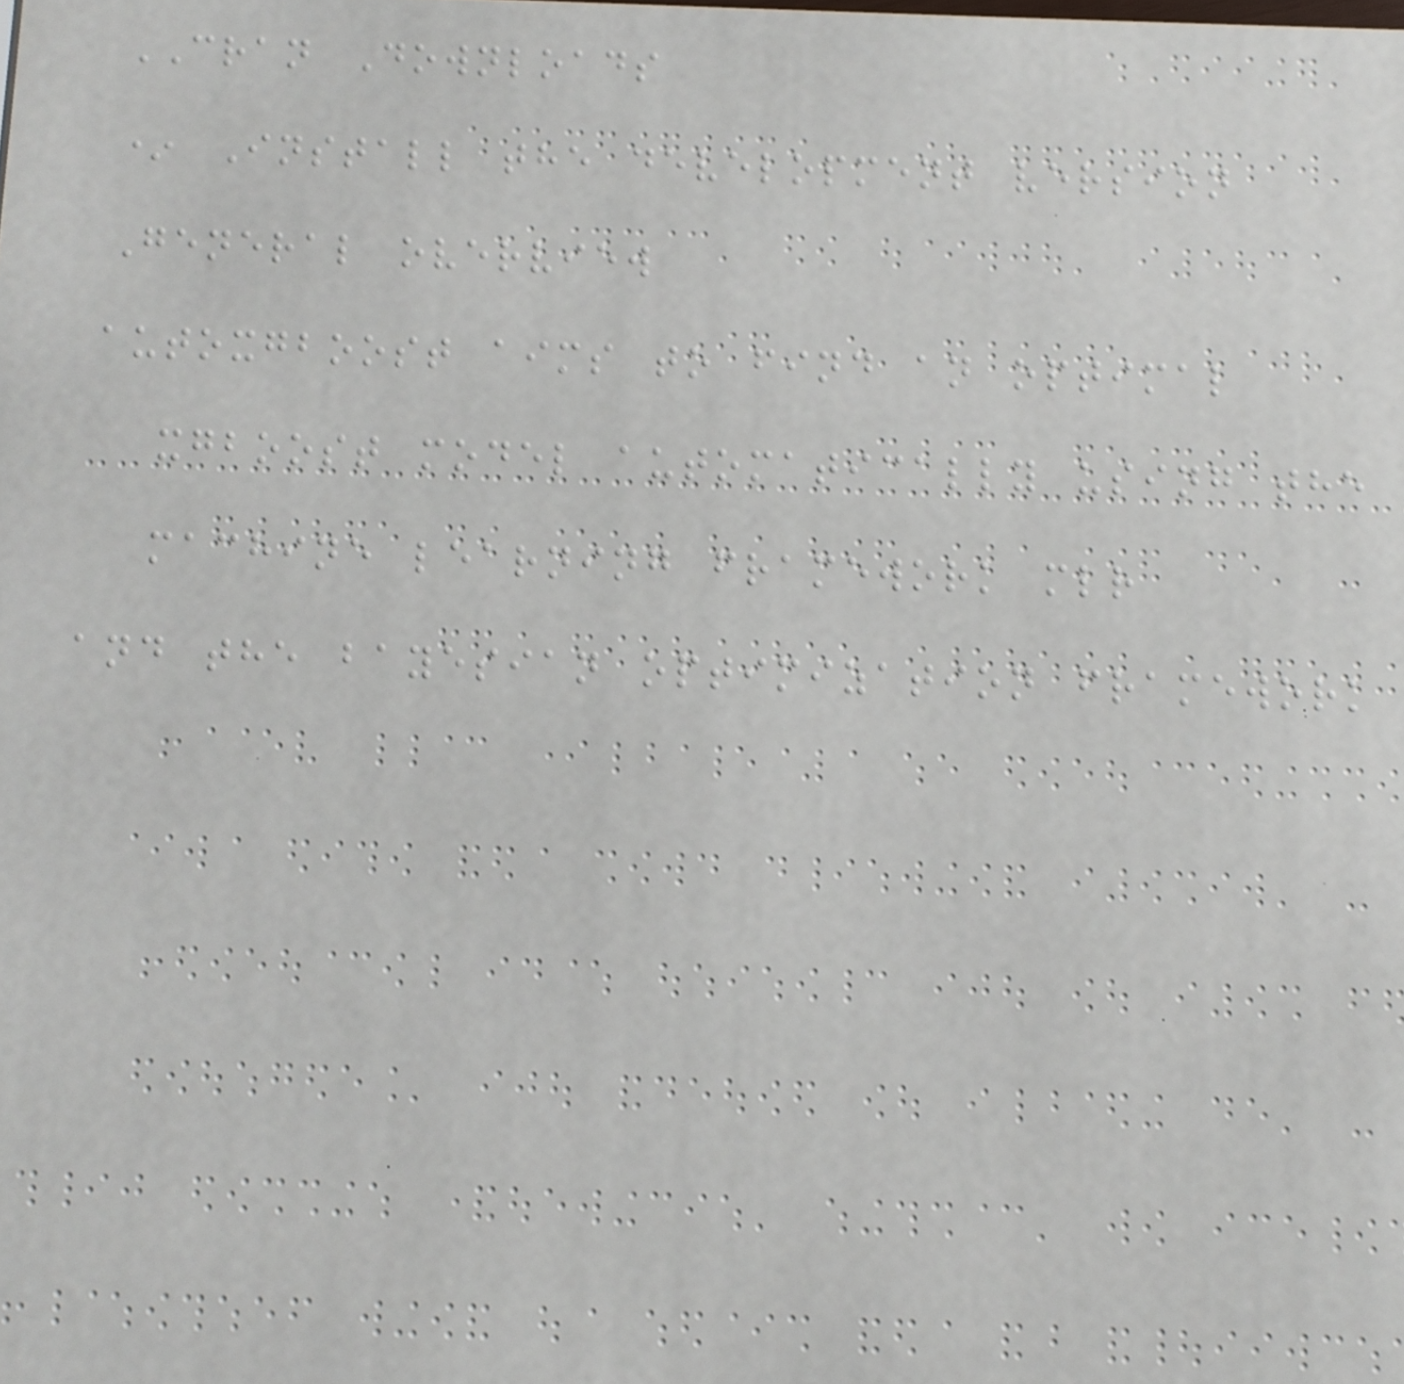CRAN Downloads
* Install the development version
General overview
autoxgboost aims to find an optimal
xgboost model automatically using the
machine learning framework mlr
and the bayesian optimization framework
